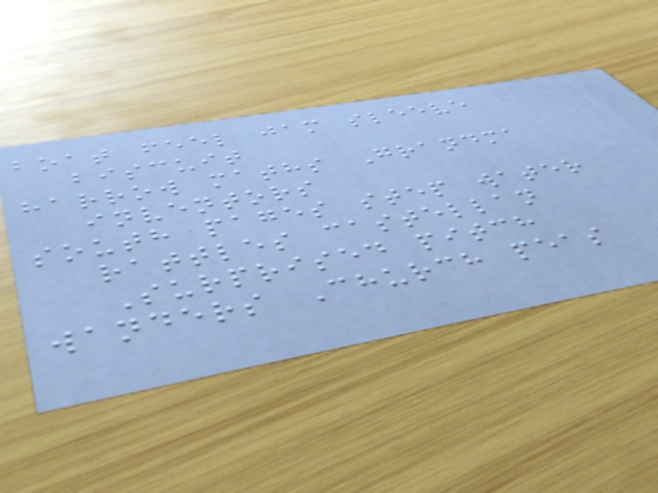boat feel jam sleeve
biscuit
harrow maths Grandma
inventors
south pages step water
rattles castellan
Surprised pitch
wanders Church peas
